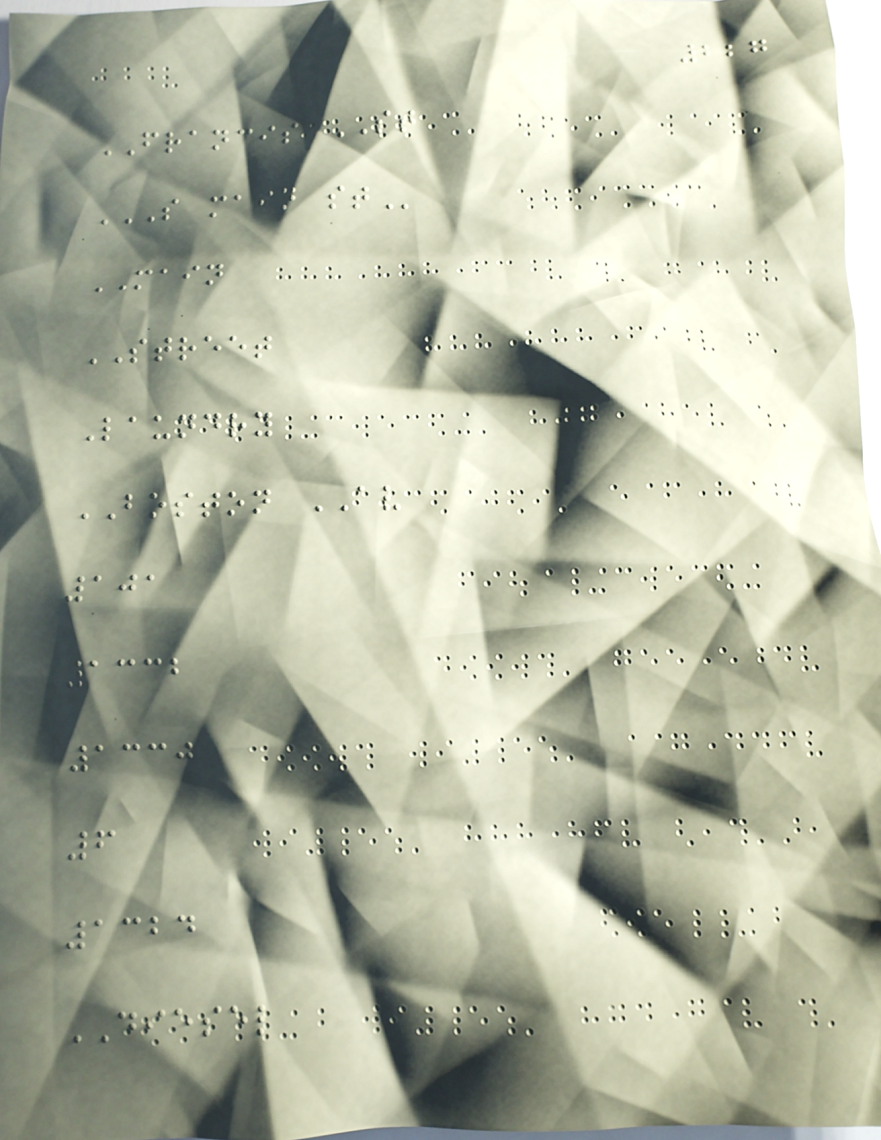227
FRANCIS ST
S MAIN ST
MAIN
STREET
Laundry
BOSTON AV
101
1332
1330
6
1324
DIESEL
